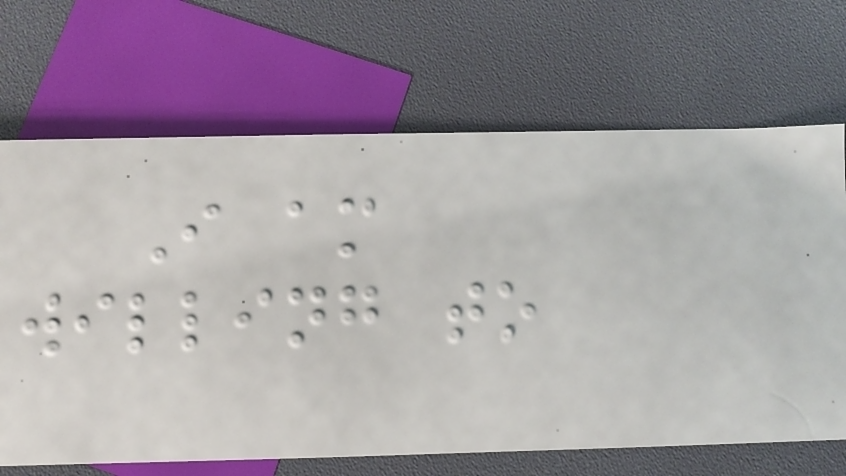I am
willing to
